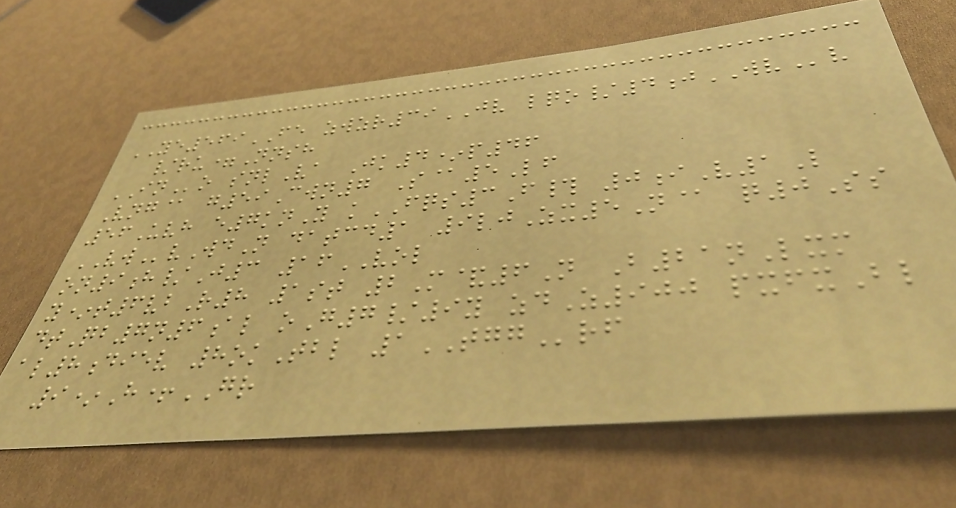YE569FE zwzr39JV lqo/4jWVv
/ru=Nnsh
INo snlVa Jk4*p46
Vng@ g59Cwn7 S@5Lf
56Uvh e7knY kFQS3F# 0iV1L
VWvWdN datcd1 9ljZx5N@ q0Ss
on9h/J3 16VOL
y*t6vbR8 1st 2M&6N B21nLxm
dtQb7n6al oG7/9y zdZ900 pxfxBl
al8diev 8okTbl 1TGGrf
9*H+GR
